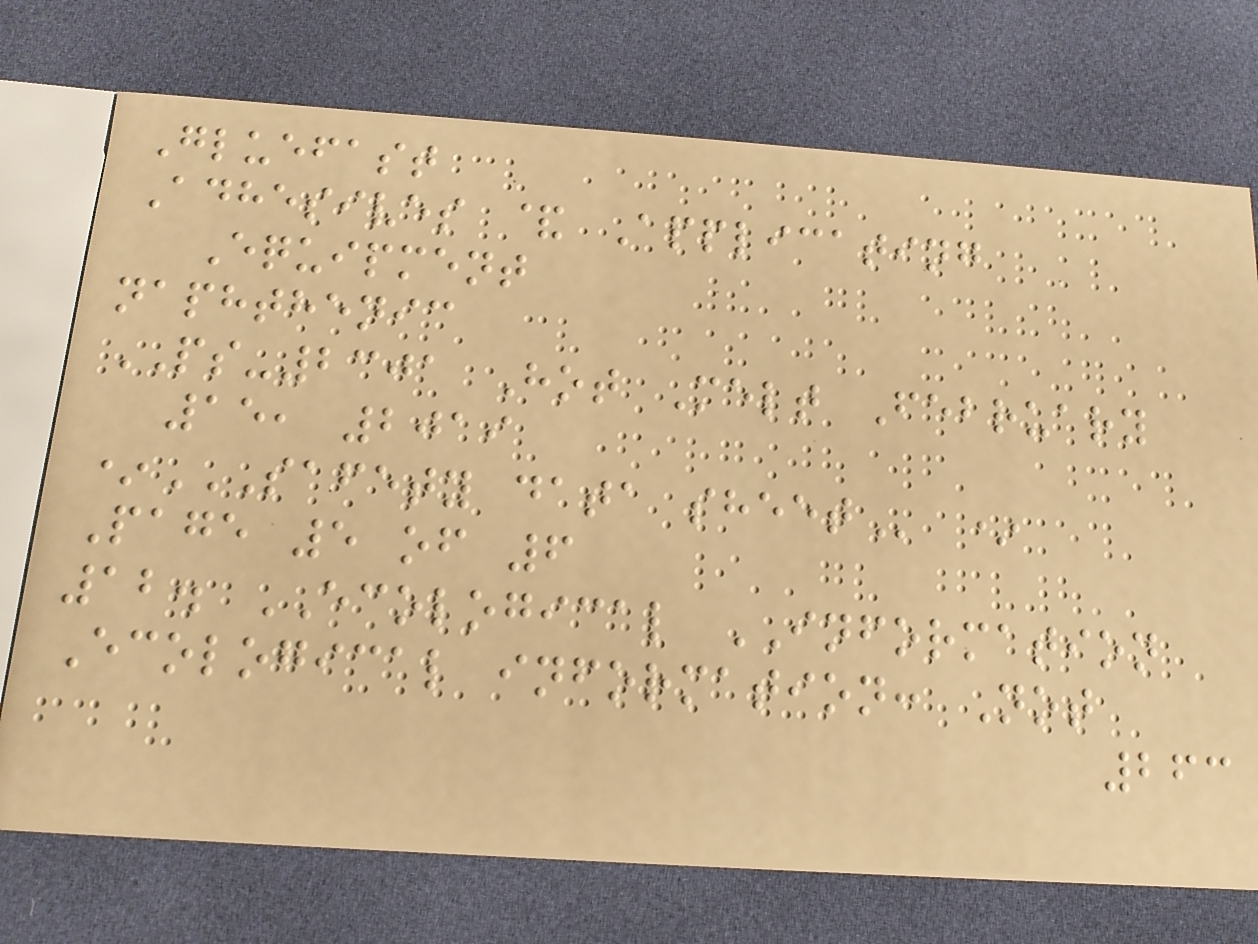Gluefast
Adhesives & Applicating
Equipment
naphthenic
PS-2301 Hot Melt February
15, 2019
*SAFETY DATA SHEET *
Page 5 of 6
12. ECOLOGICAL INFORMATION
Ecological information: Not
263
